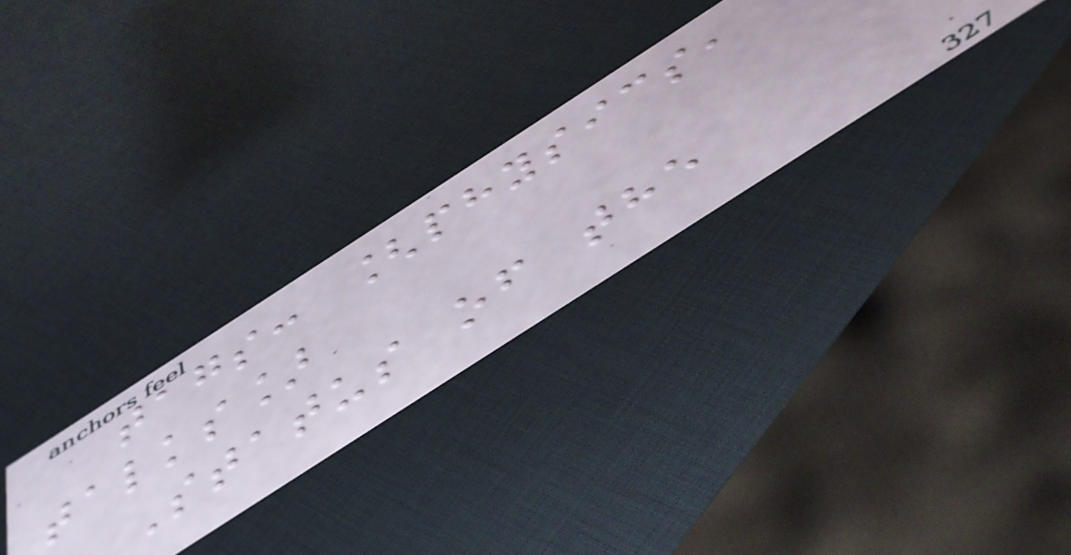tags: [physics,
talks]
Status of the
